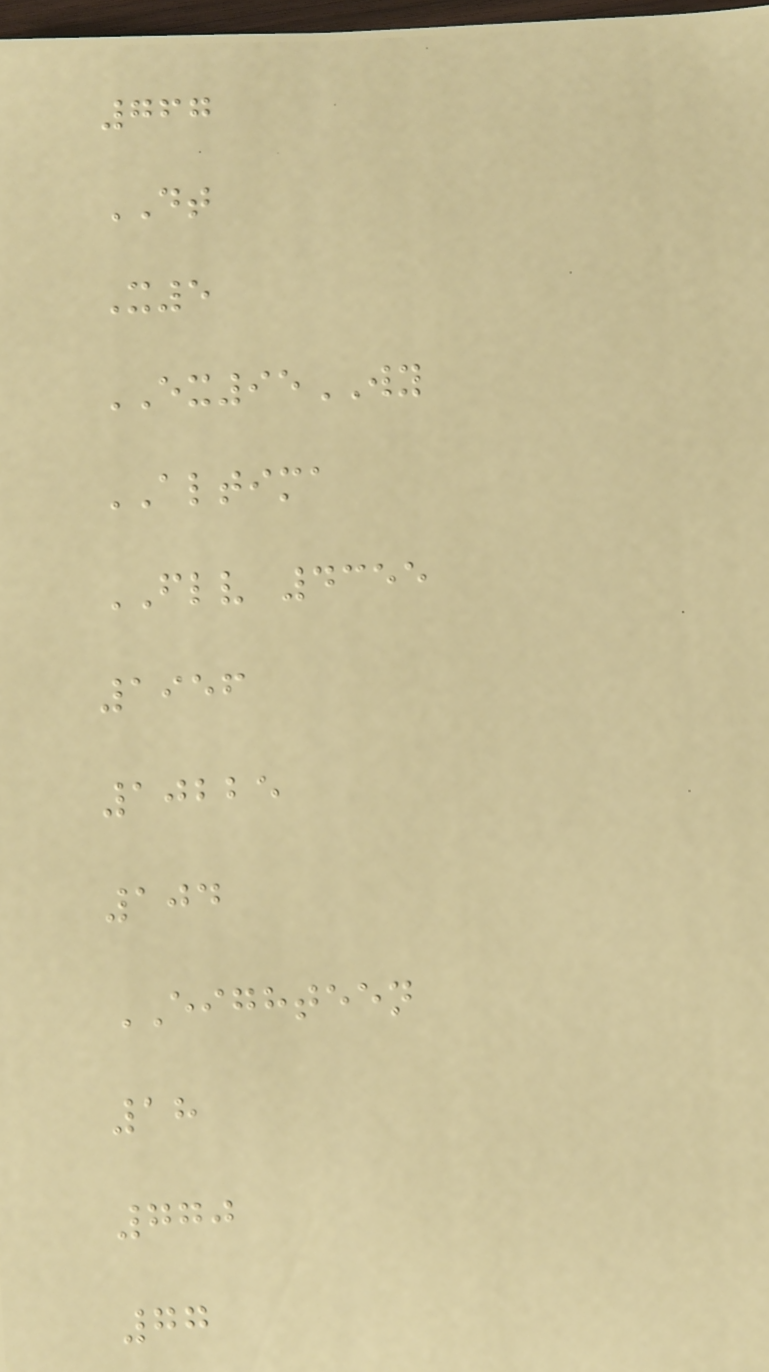767
DT
X5
EX95WY
ALTIMA
FLV 4355
1956
10225
104
EIGHTEEN
18
770
77
